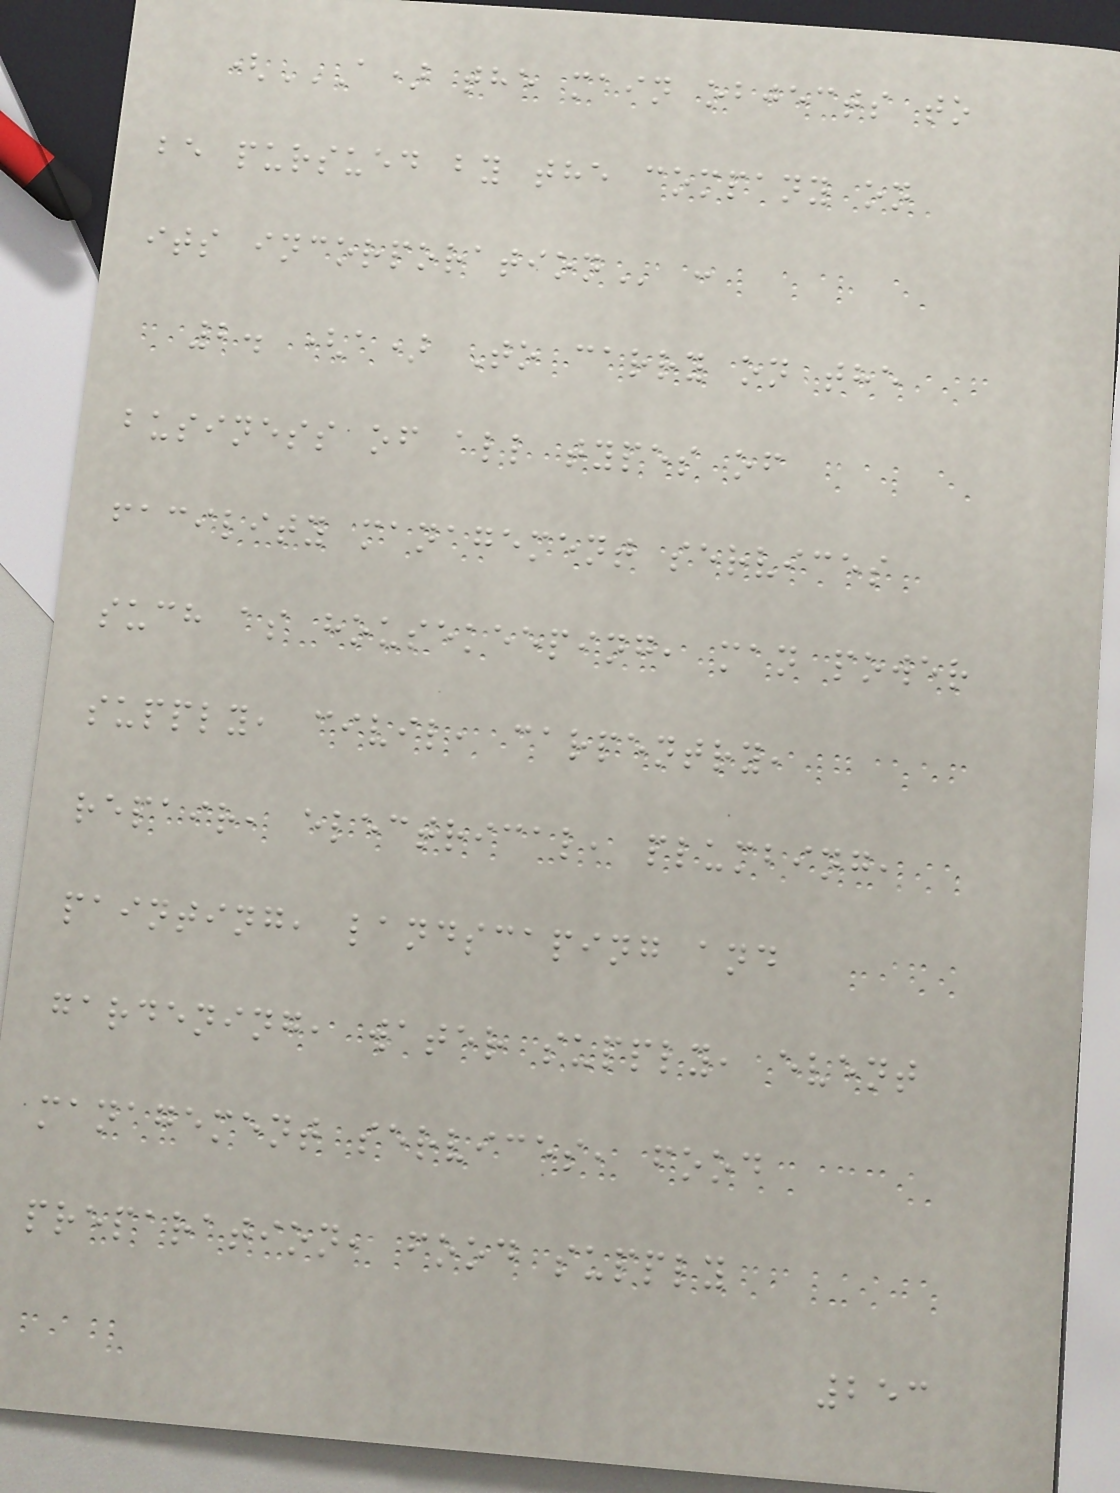(A) THE MAIN OBJECTS TO
BE PURSUED BY THE COMPANY ON
ITS INCORPORATION :
2. (a) To carry on the
business of all types of
facility management services
such as housekeeping, man power
supply, civil, carpentry,
repair, electrical, plumbing,
painting, landscaping and
gardening, water supply, event
management services, food
preparation, food supply
253
